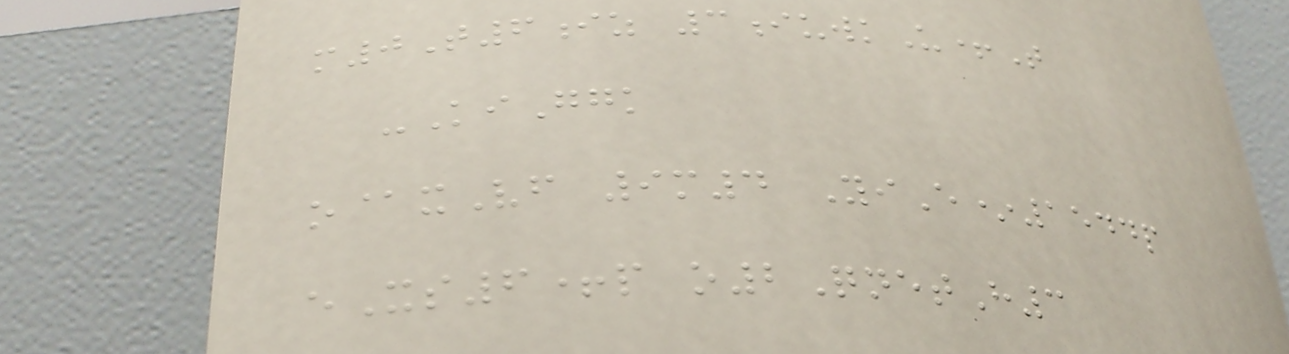m0T6iz 3iuwkU+T
-KiGgk
o@xVf 9m4 YiE*1544p
eXs6+p o2QnetH3
